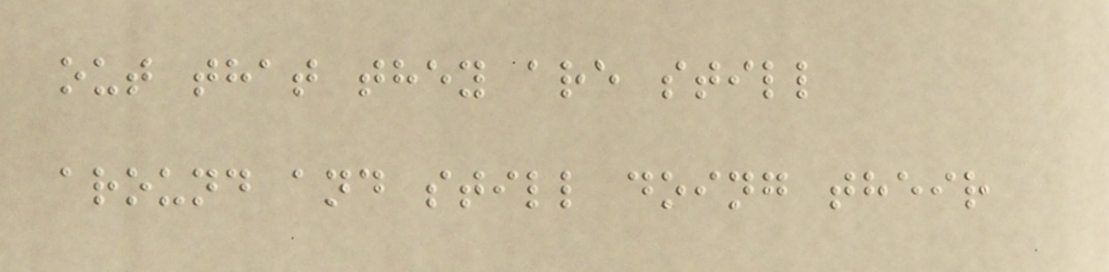out that they are still
around and still doing their
